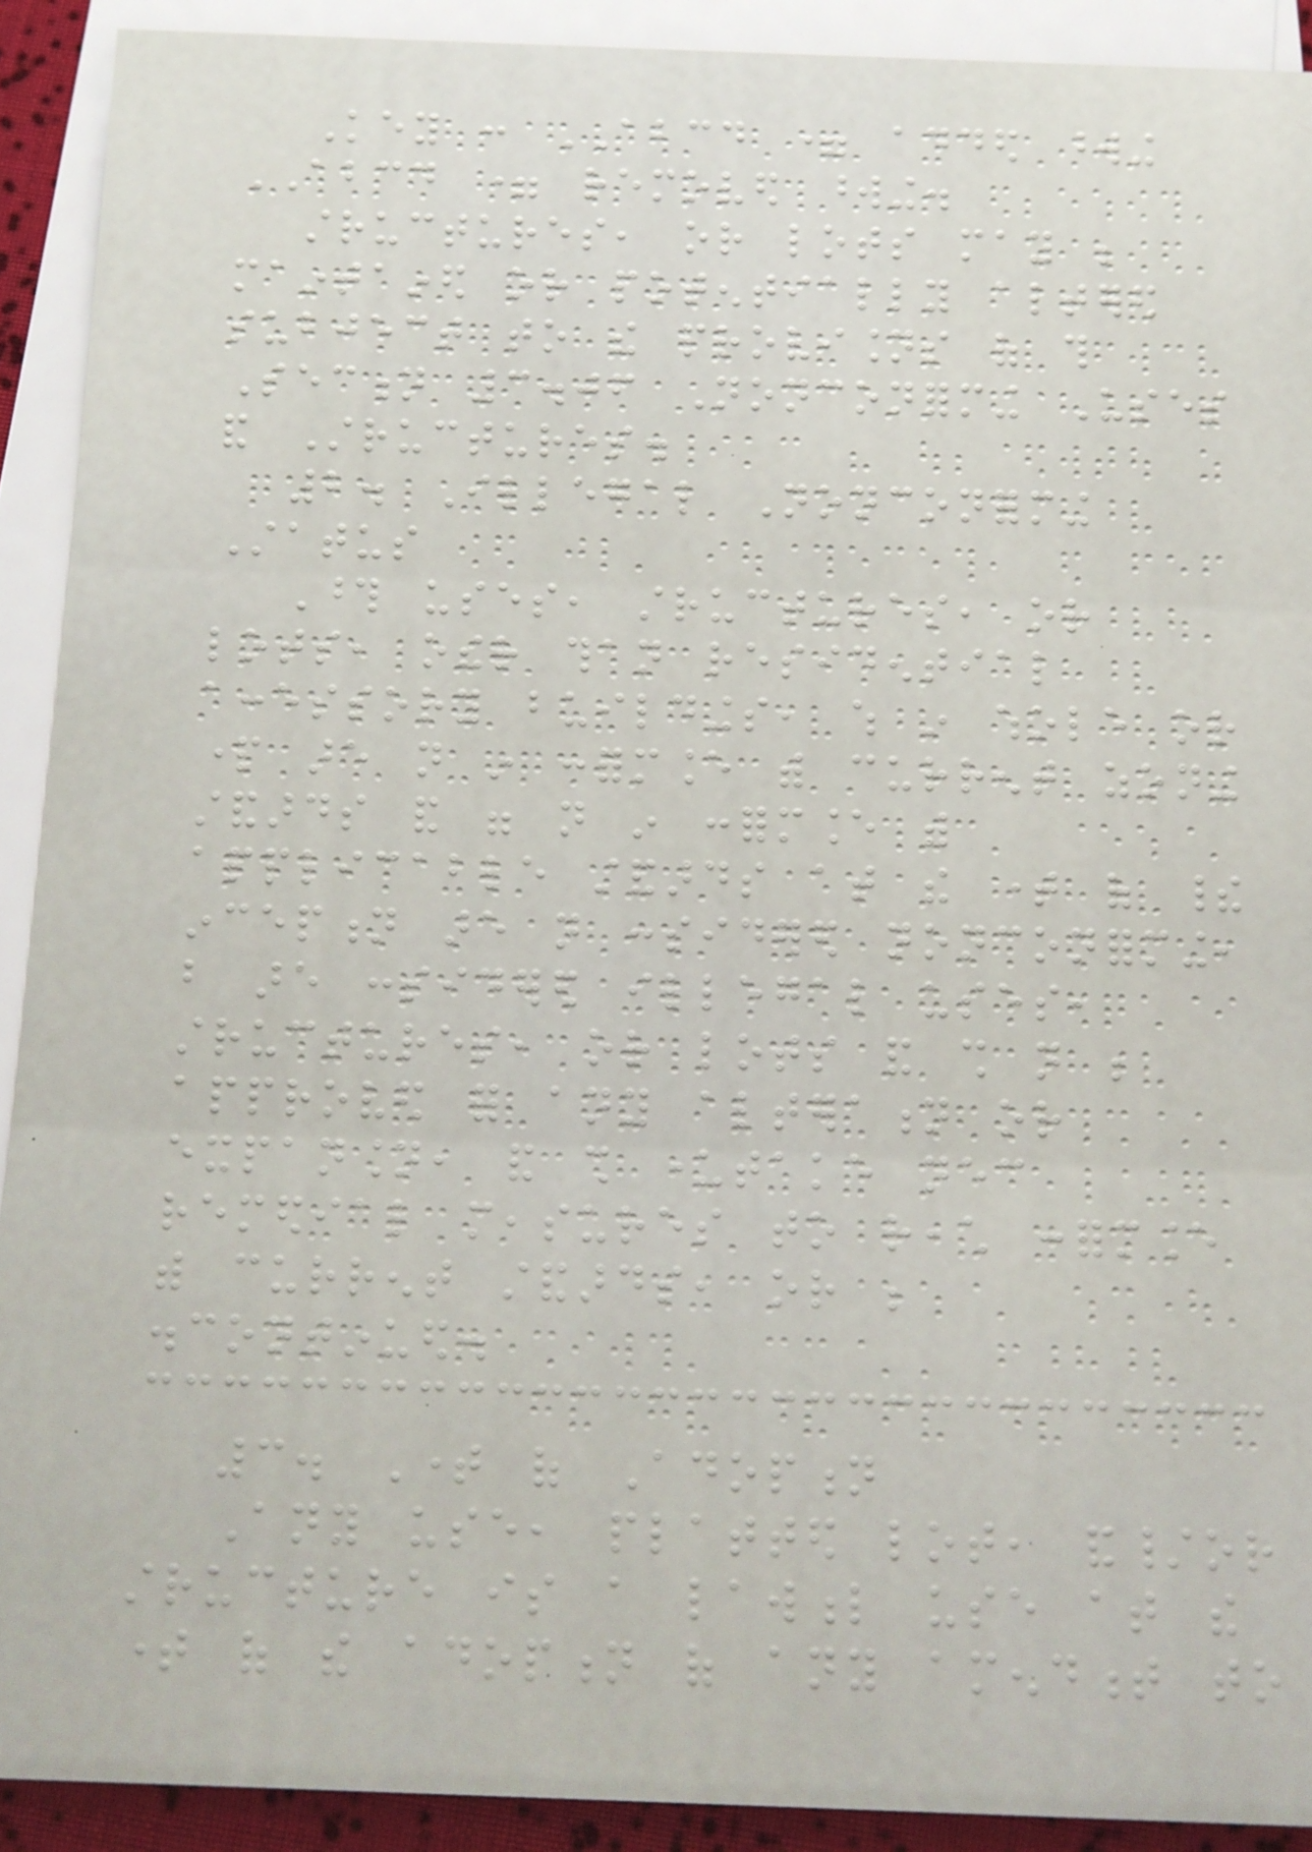Key : ABCD = added wording
ABCD = removed wording.
structures, or lots may be
maintained or potentially altered
subject to the provisions of this
Section 3.06 Nonconforming Uses
and Structures.
2. Illegal Nonconforming
Status
Those uses, structures, or
lots, other than residential
accessory buildings, which in whole or
part are not in conformance with current zoning
standards and were not in conformance with
applicable standards at the time of their
inception are not considered nonconforming,
but are considered illegal uses,
structures, or lots and shall not be
approved for any alteration or
expansion, and shall undertake necessary
remedial measures to reach conformance
with current standards, or be
discontinued.
3. Time of Adoption
Any use, platted lot, and/or
structure is a lawful use at the
time of the adoption of any amendment to
